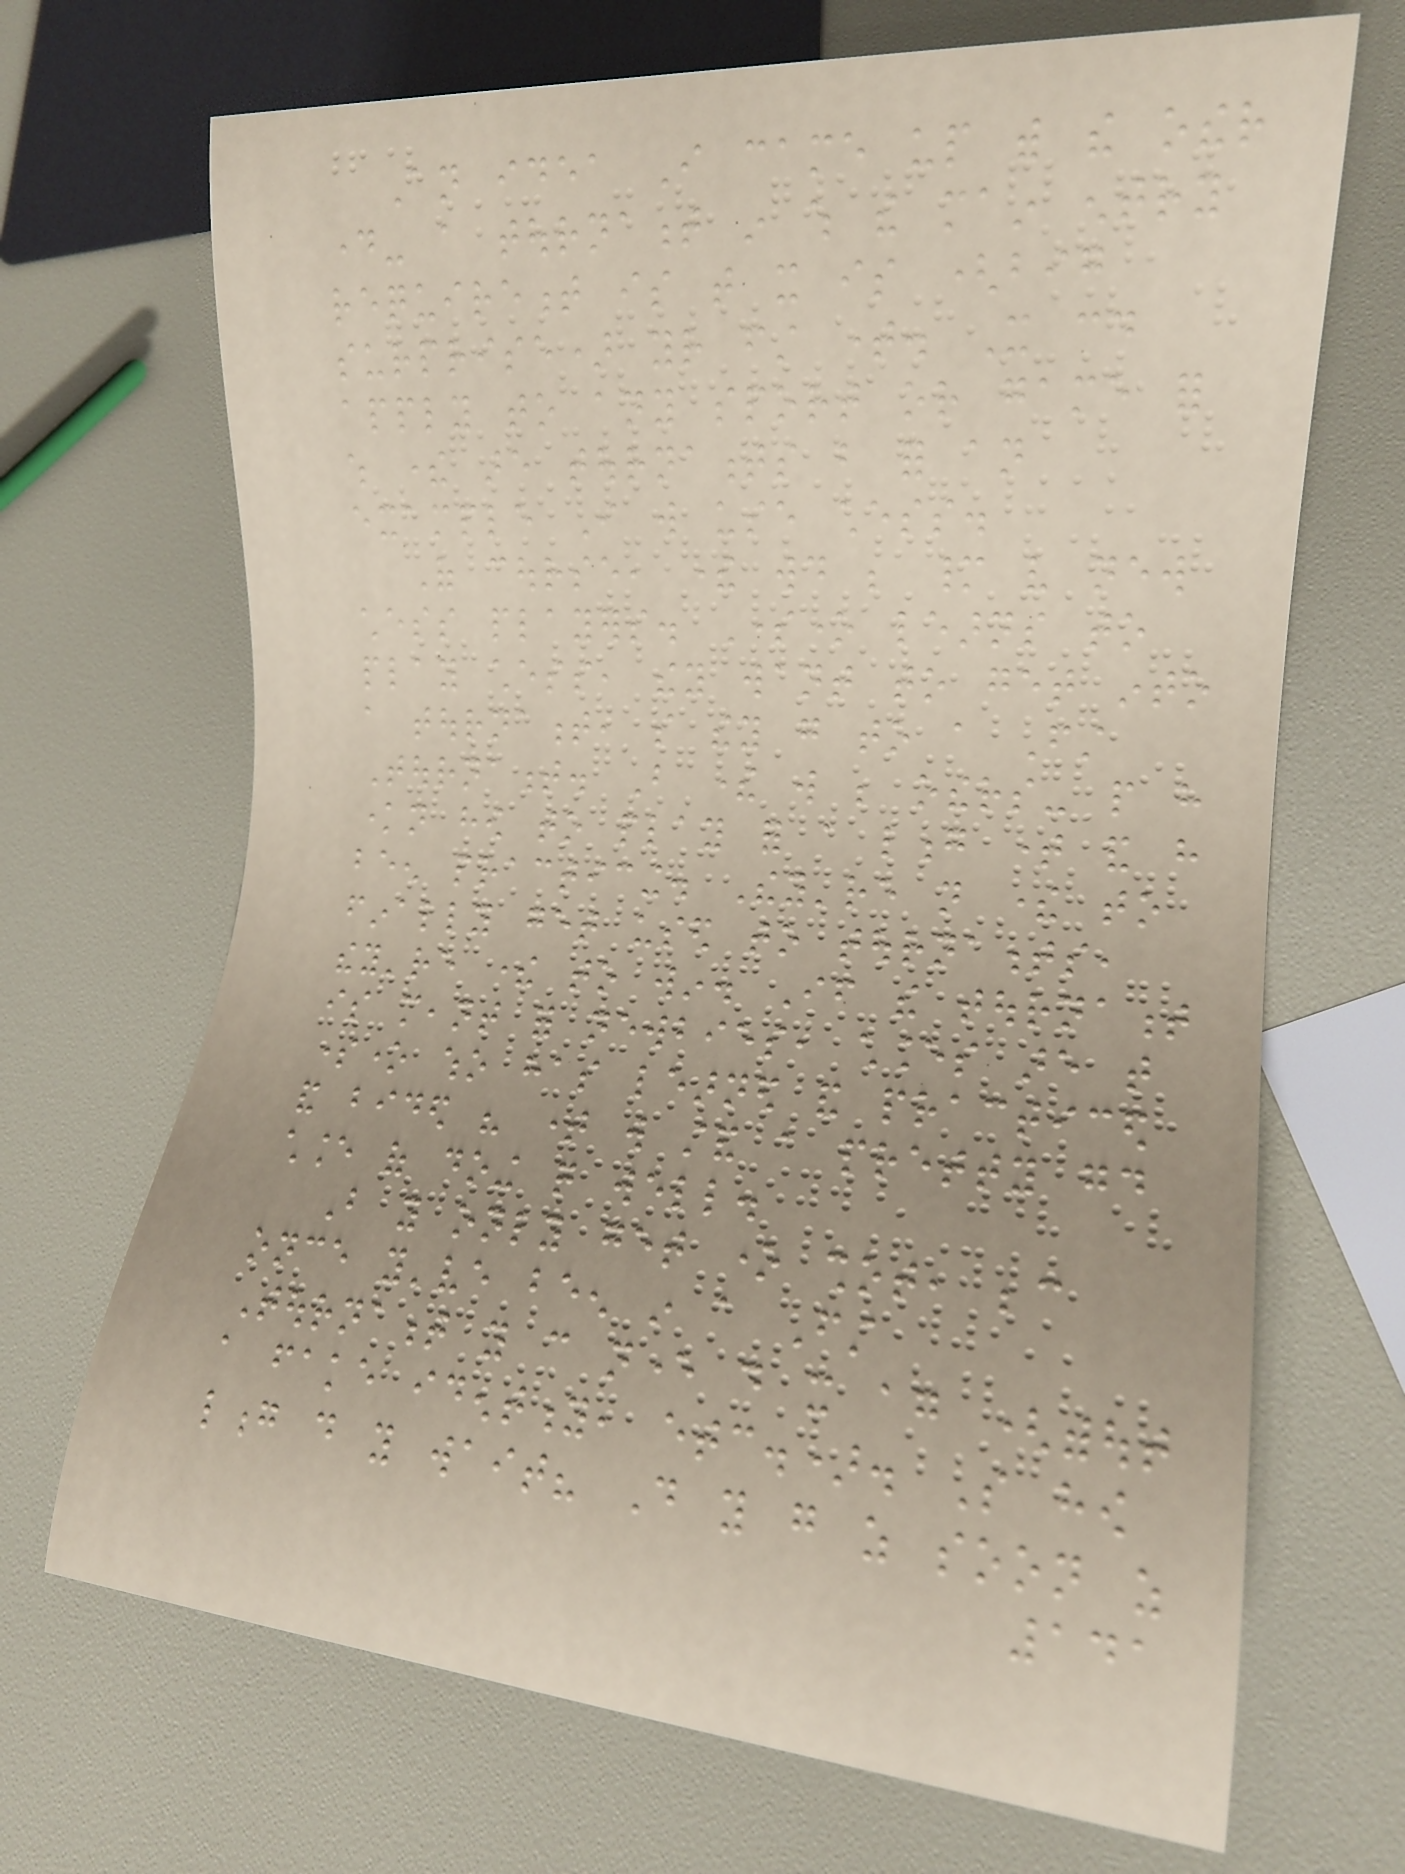An idea I came up with the other
day- a tournament in which the main entry
requirement is that it is (big
surprise) your first time. It could
apply to any sport or game for
which there are tournaments but for an
example I will use chess.
Of course, there would be many very new
chess players. Someone learns to
play chess, they want to get into
a tournament, so they go to a First
Tournament. But there will be others- people have
known how to play for a long time and have
been practicing. They're not there to
finally get used to tournaments,
they're there to win. If the tournament
is meant for newbies, chances are that
someone who has learned and practiced
and bided his time will stand a pretty good
chance of doing quite well.
But you only get one shot, because
once you've been in a First
Tournament you can never do it again (without
a fake identity, etc.). So how
long do you wait? Do you go as soon as
141
